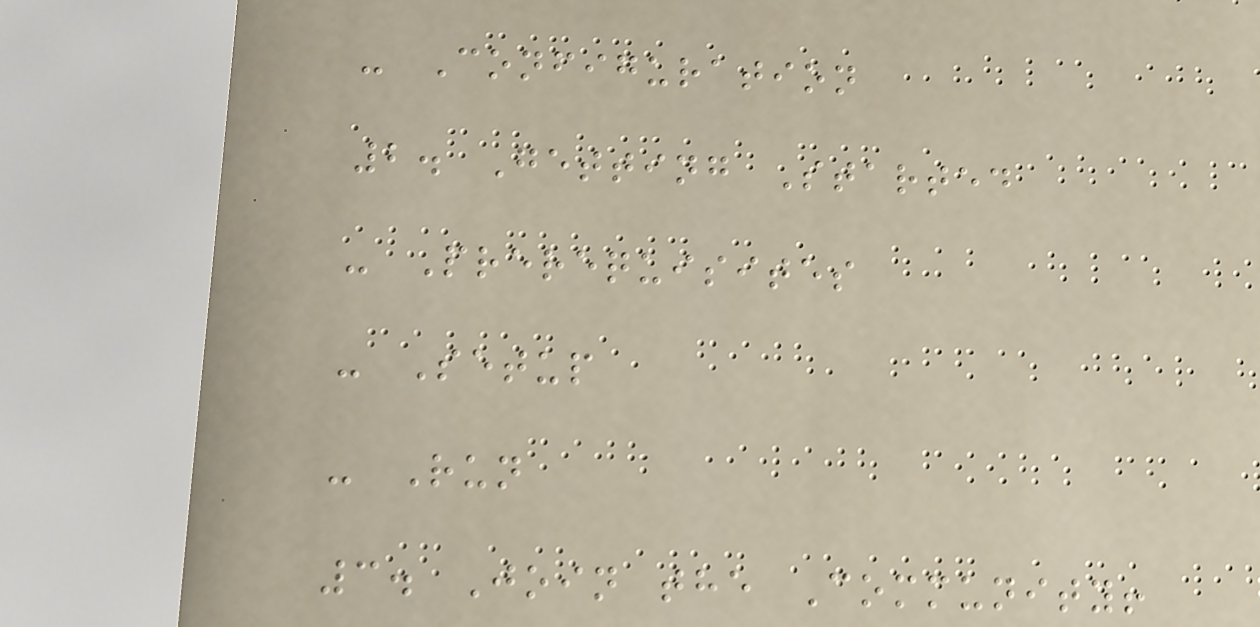- Configuration
2. Getting Started
- Prerequisites
- Setup
- Run
3. Join the Community!
